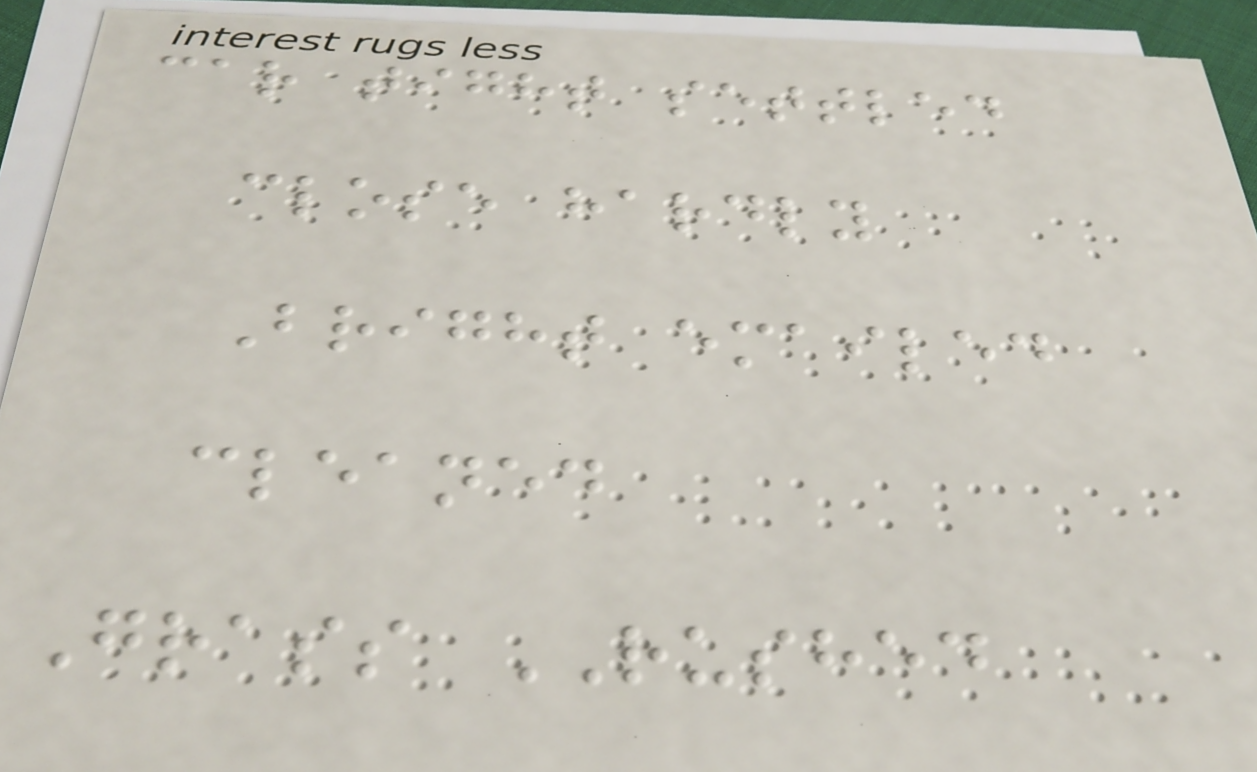car tight settled
close hardly
Bright emailed
cleaned
Grass RUSHED
